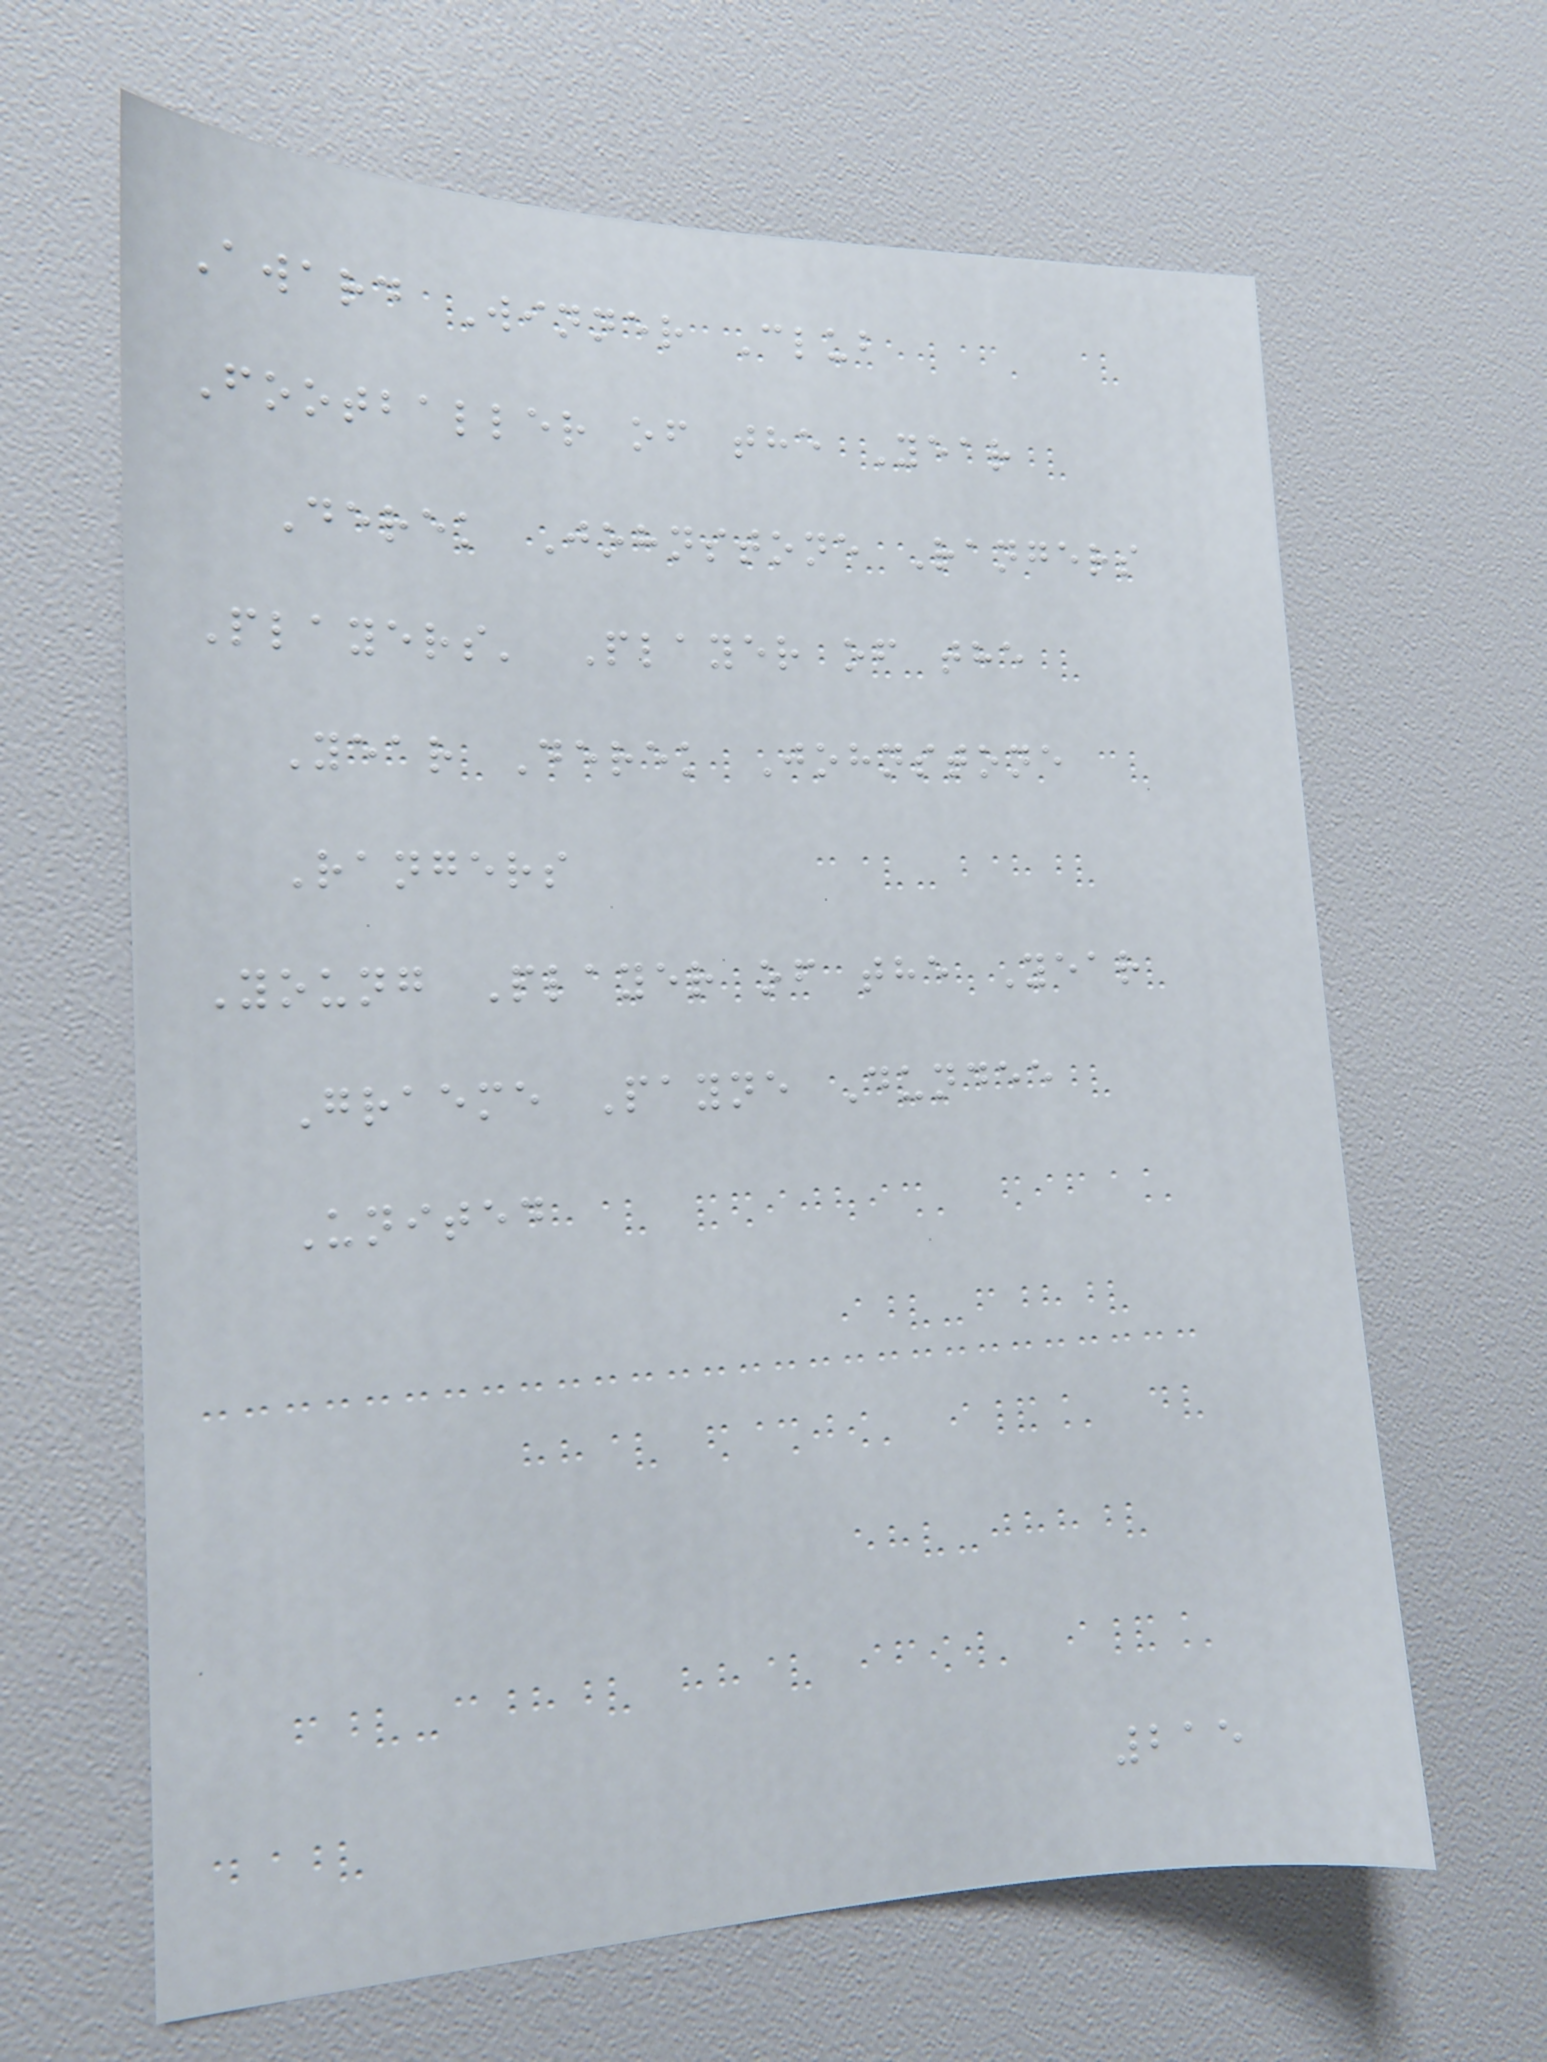Award Winner Club
Footballer of the Year
Derek Johnstone Rangers
Players' Player of the
Year Derek Johnstone
Rangers
Young Player of the Year
Graeme Payne Dundee
United
215
